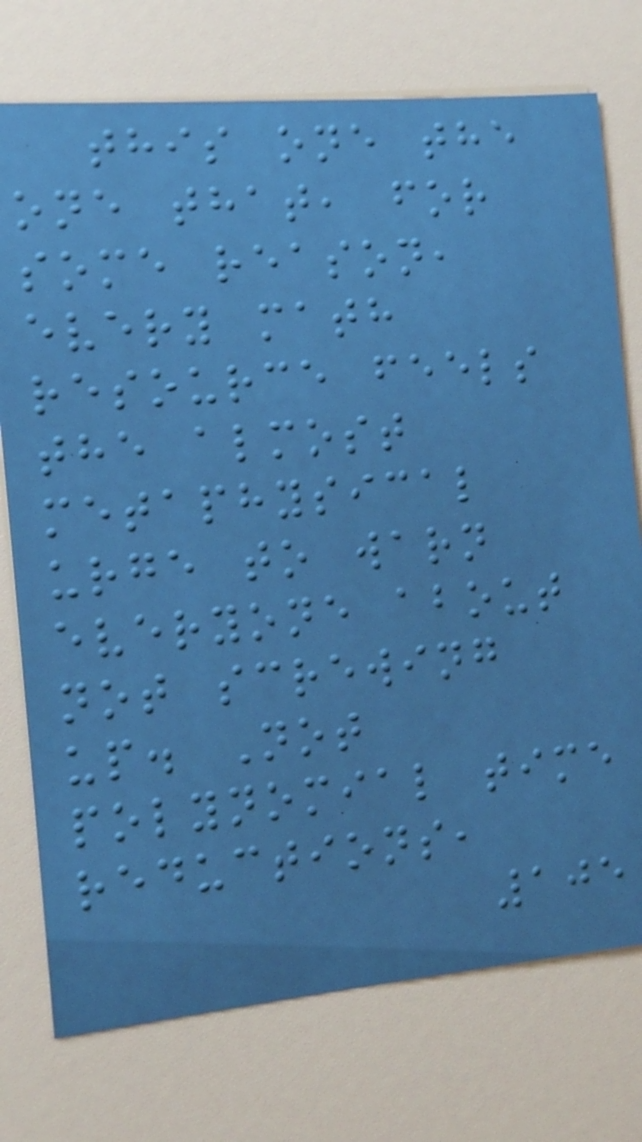this one the
one that, for
some reason,
every math
resource feels
the almost
metaphysical
urge to warn
everyone about
not screwing
up. Not
polynomial time
reductions,
105
